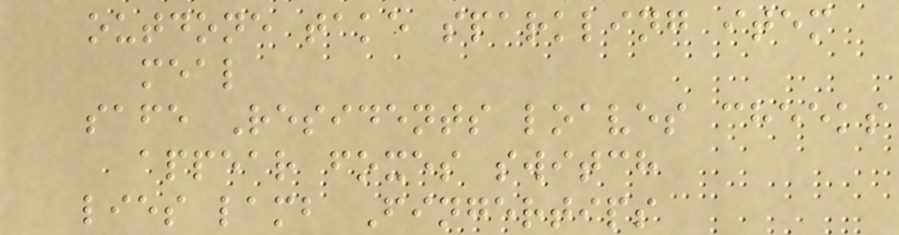outdone take sparkling item
meal
safe Residents loaves cheeks
appear foxes switch
lies lamb Fingertips
